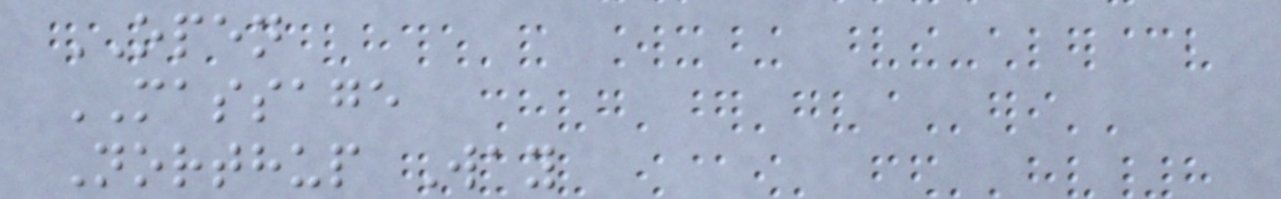OPEN
MASSAGE
Northup Way
